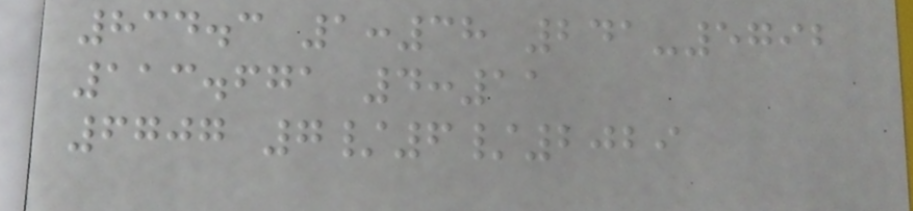834.3 1:38 241-5792
113.671 4:11
6707 7/6/2029
